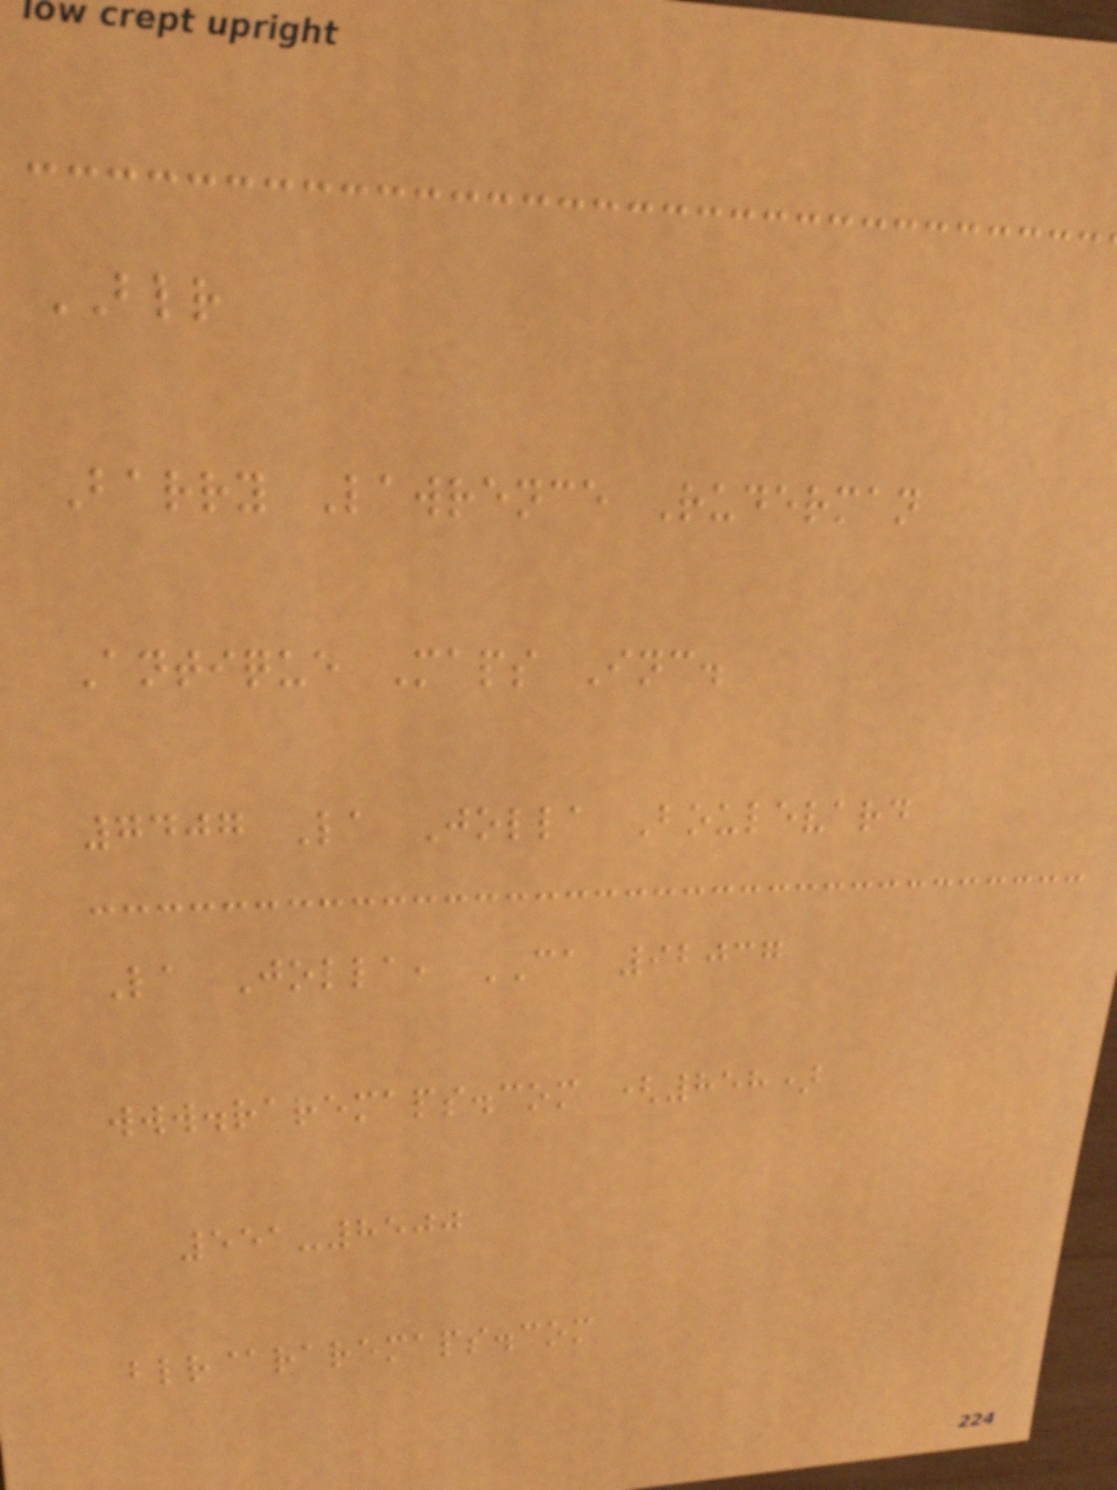BLR
Barry Lawrence Ruderman
Antique Maps Inc.
7407 La Jolla Boulevard
La Jolla, CA 92037
www.raremaps.com (858)
551-8500
blr@raremaps.com
